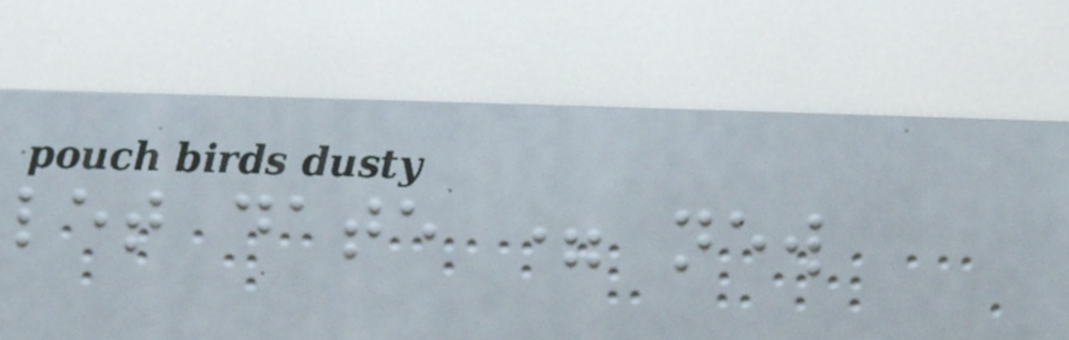let date = new
